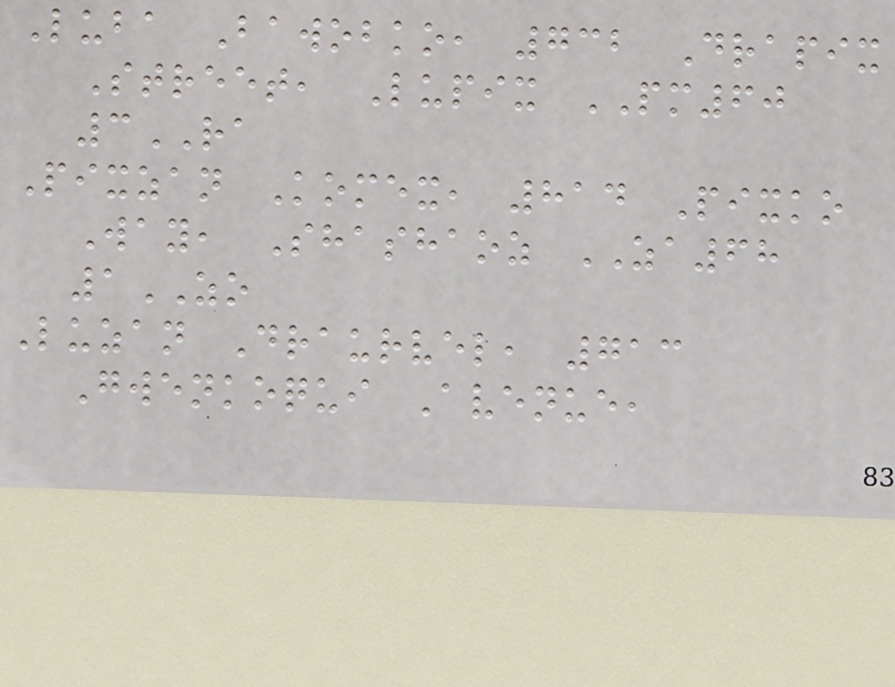Luba Bawobko, 732 Drapix
Street, Lupix PM60
3RA
Pixzan Komex, 814 Pixko
Way, Shashaoz ZA68
1ZO
Luzan Draurvel, 713
Gwenkoqui Avenue,
